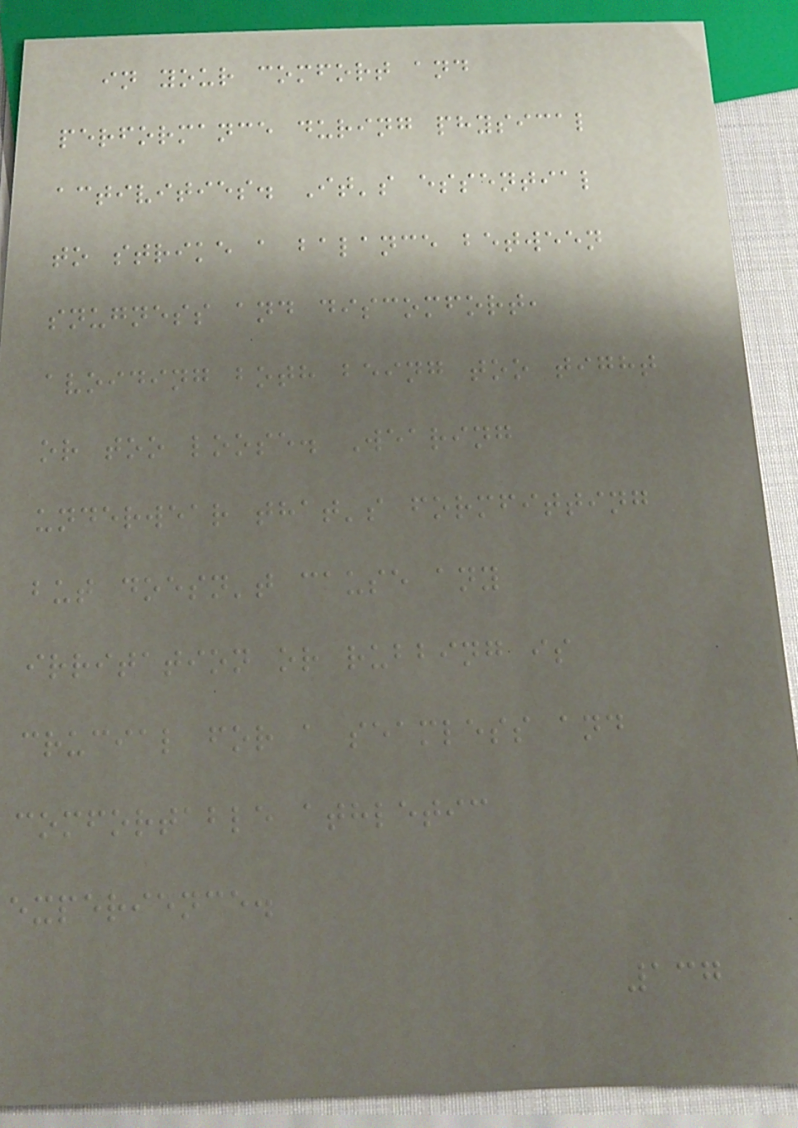in your comfort and
performance during physical
activities. It's essential
to strike a balance between
snugness and discomfort,
avoiding both being too tight
or too loose. Wearing
underwear that's formfitting
but doesn't cause any
irritation or rubbing is
crucial for a seamless and
comfortable athletic
experience.
137
